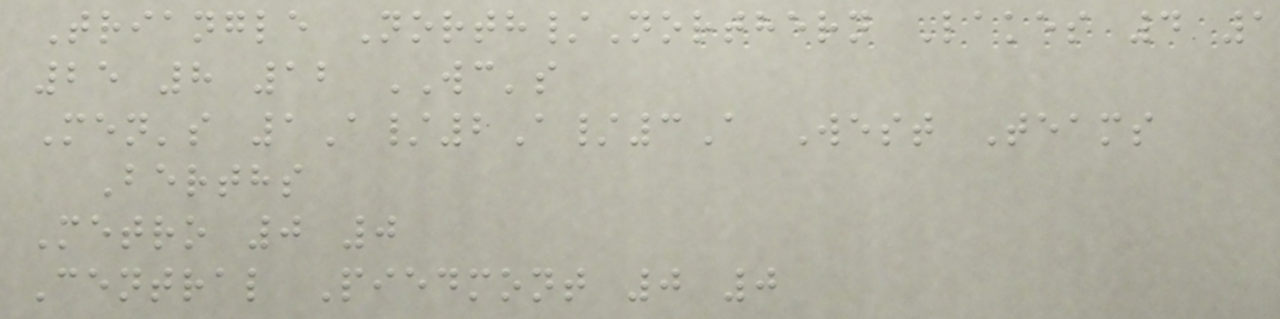Triangle North/Northern Lakes 4 1
25 8 12 WC's
Men's 1A/2A/3A West Teams
Berths
Metro 0 0
Central Piedmont 0 0
